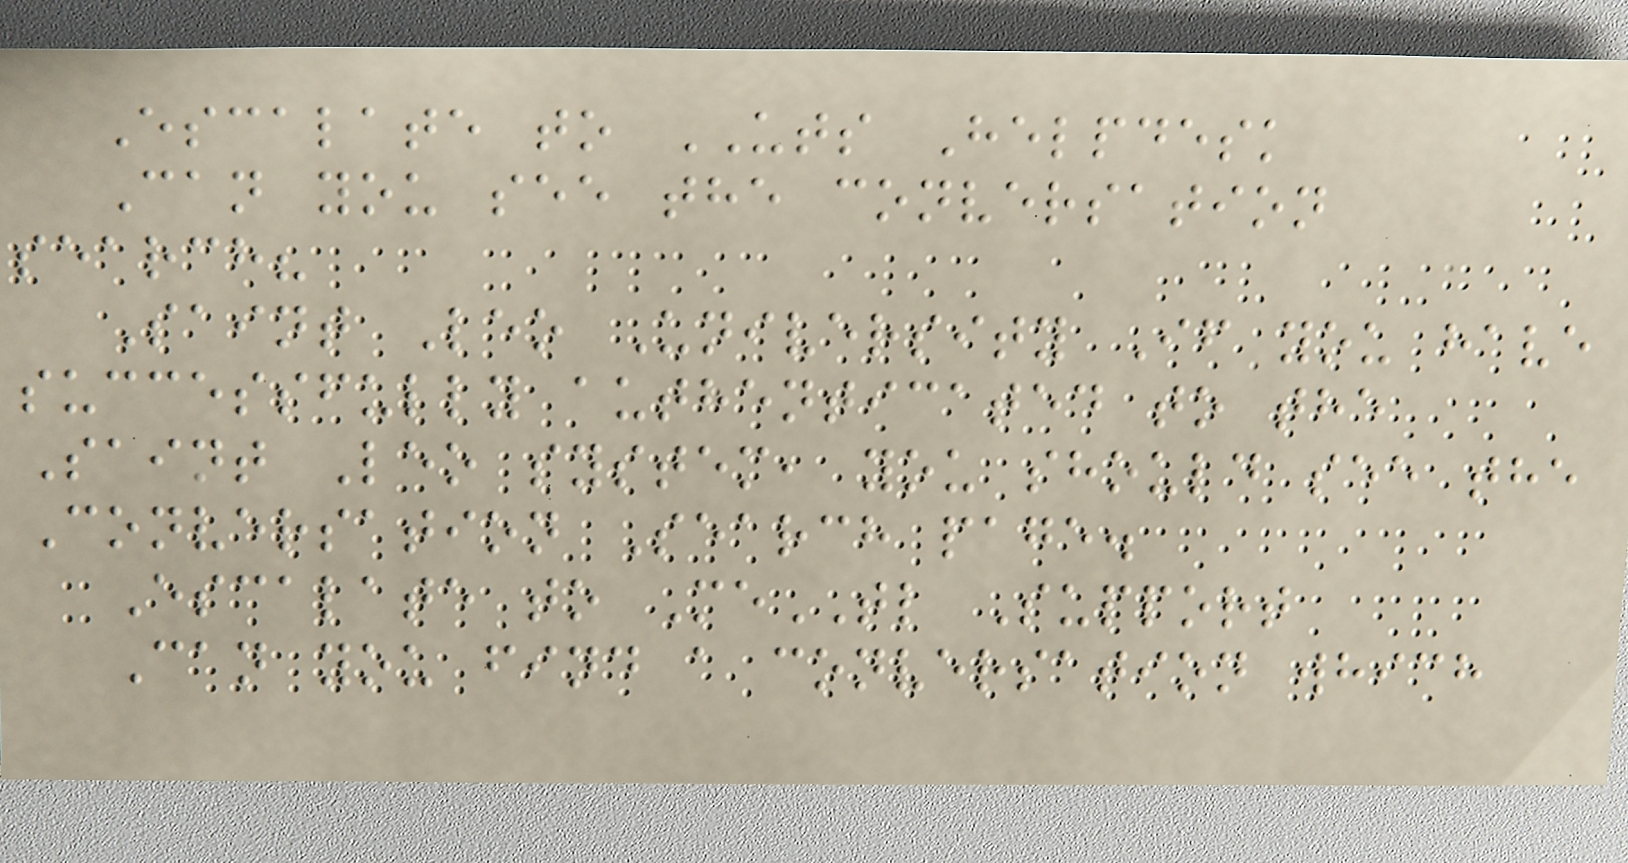Escalate to UTS Helpdesk
Can you see the conversation
search?
Saint Leo University If you have
successfully authenticated to the
Saint Leo system, you should see the
Conversation Search page.
Escalate to MeTL Support
Can you find a conversation which
